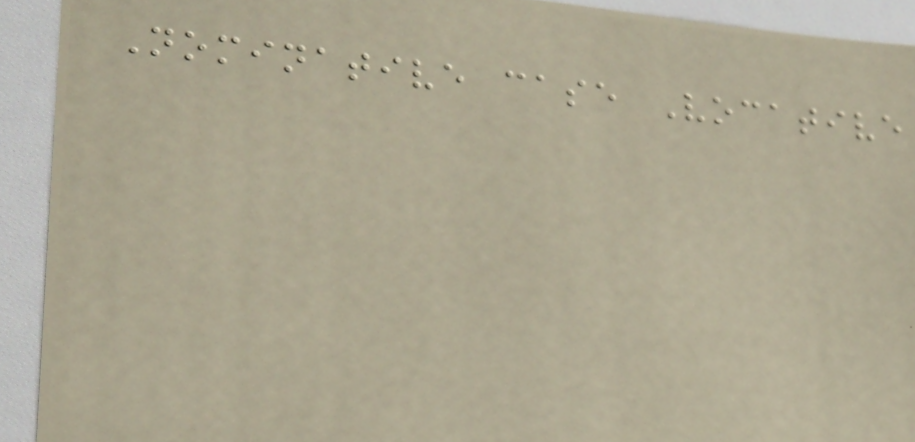Nominative case Vocative
